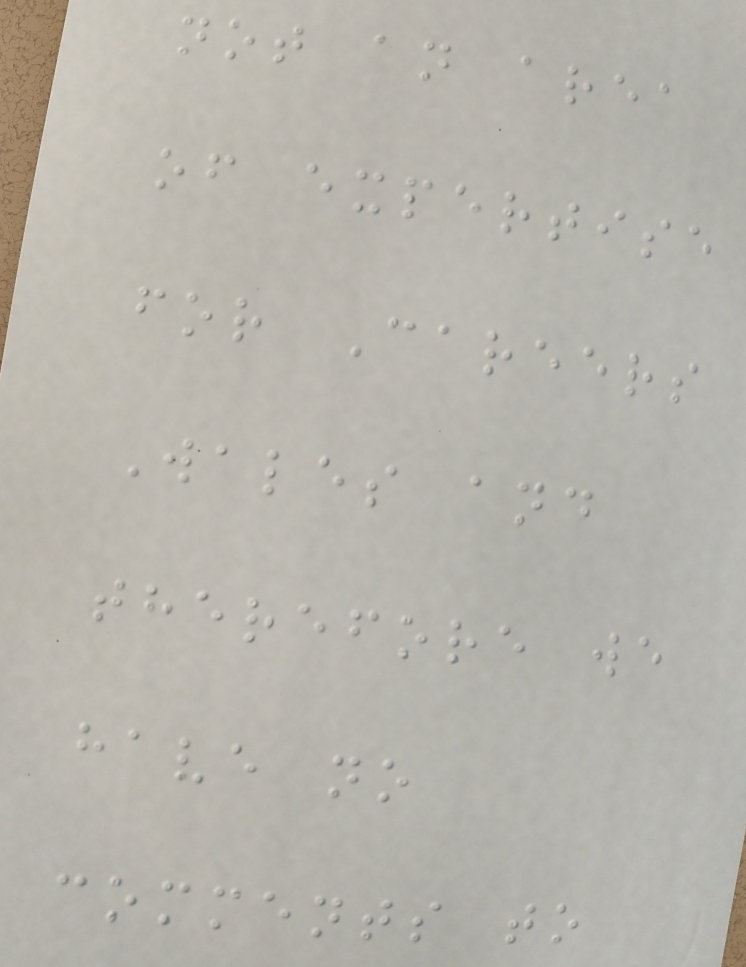not an area
of expertise
for Careers
Wales and
therefore we
have no
comments to
